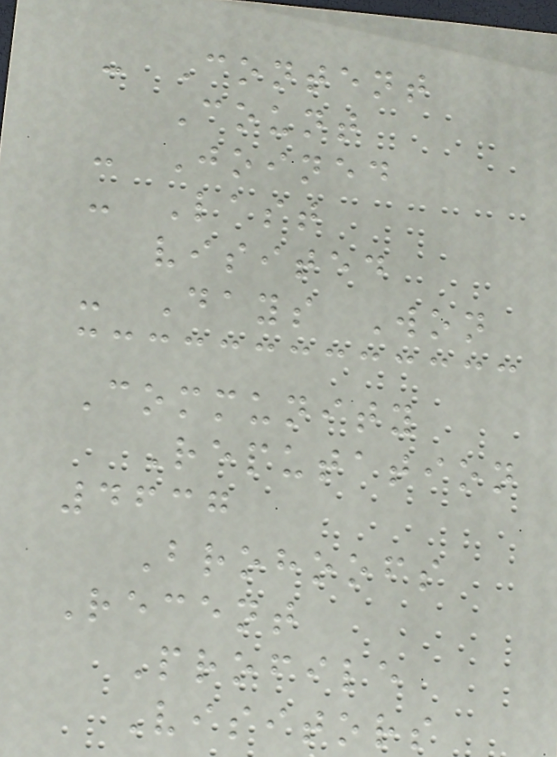- Content
Count
- Joined
- Last
visited
- Days Won
Community
Reputation
4637
Brohoofs
Recent
Profile
Visitors
